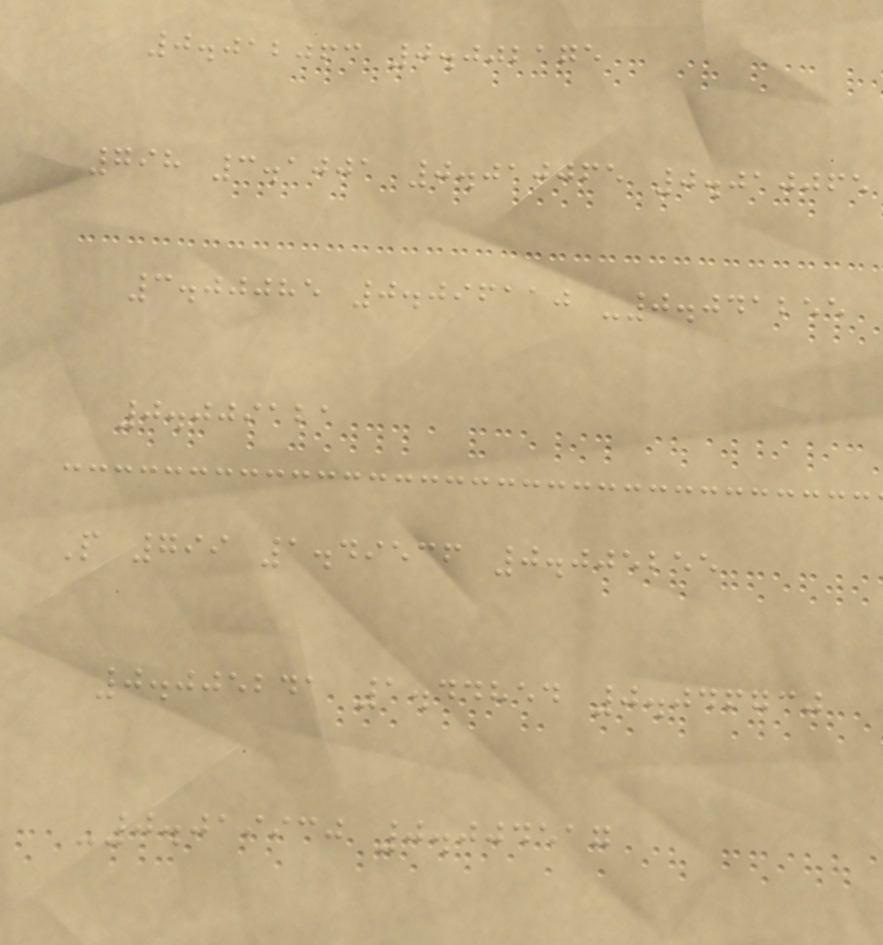0.012063 0.002175
798 3.1001 0.010065 0.010065
3.00085 0.096110 -0.041255
0.009121
P 799 1.49536 0.005255
0.005241 1.44854 0.046730
-0.019930 0.004517
